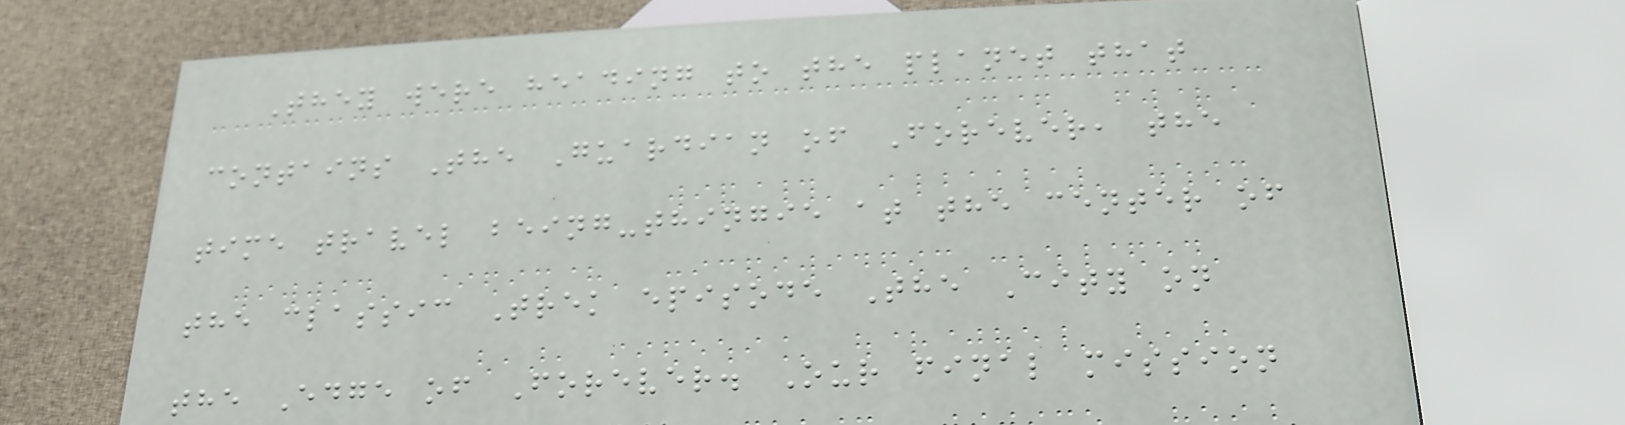They were heading to the planet that
contains The Guardian of Forever, the
time travel being-thingie at the center of
the classic Trek episode The City on
the Edge of Forever. Our final mission
